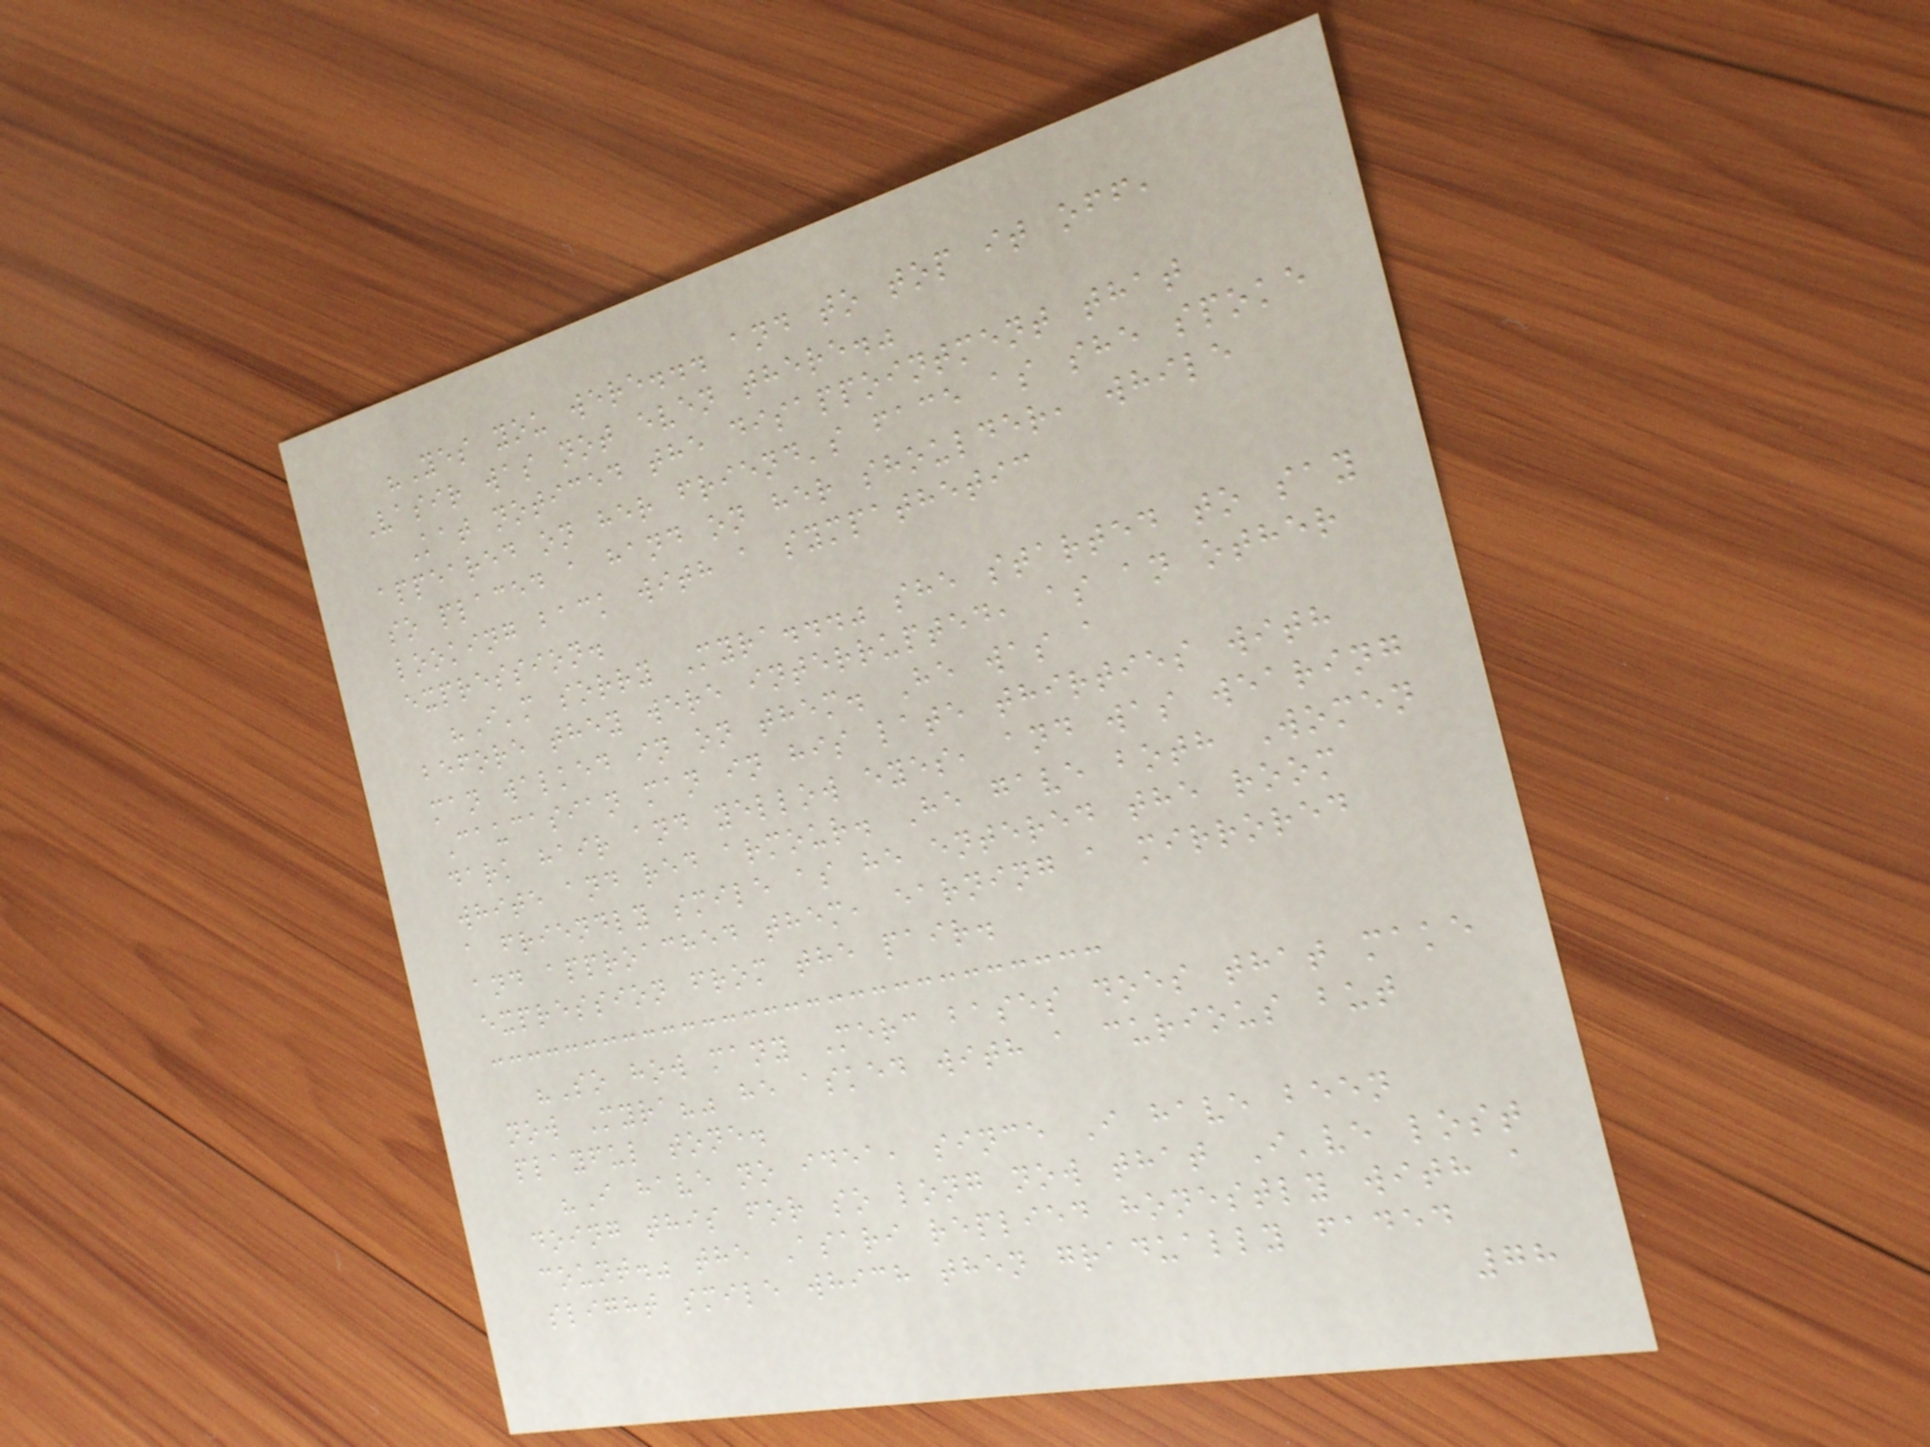"Yes you were... and to top it off,
Vasir was not even there."
Kat noticed the disappointment that
appeared on her friend's face as she spoke
so placed a hand on her shoulder, while
looking back with a sympathetic
expression.
"I'm sorry Myra..." she started to say
before they were interrupted, as an other
man walked in on them. He was a
Caucasian man in his late thirties with
dark hair and yellow eyes, and was wearing
white and red armour. He gave both Women
a friendly smile as he entered the room
and approached them, earning a mirrored
expression from the pair.
"So how many Merc bases does that make
now Myra?" he asked with a curious but
playful tone.
"I have no idea, since I have been
doing this for so long now that I've lost
count." the Asari replied honestly with a
slight smile which then gradually faded
78
